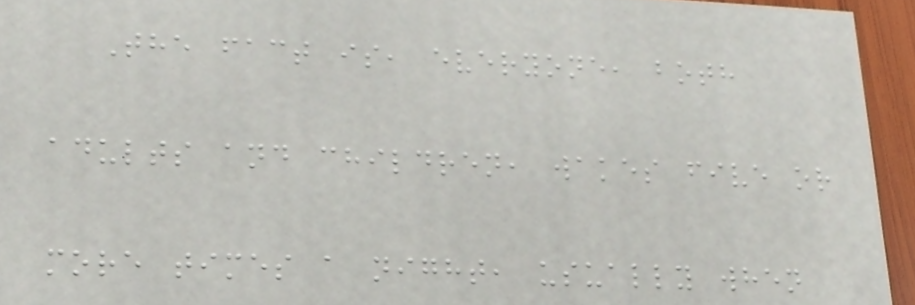The fact is, everyone, both
adults and children, wakes five or
more times a night, usually when
